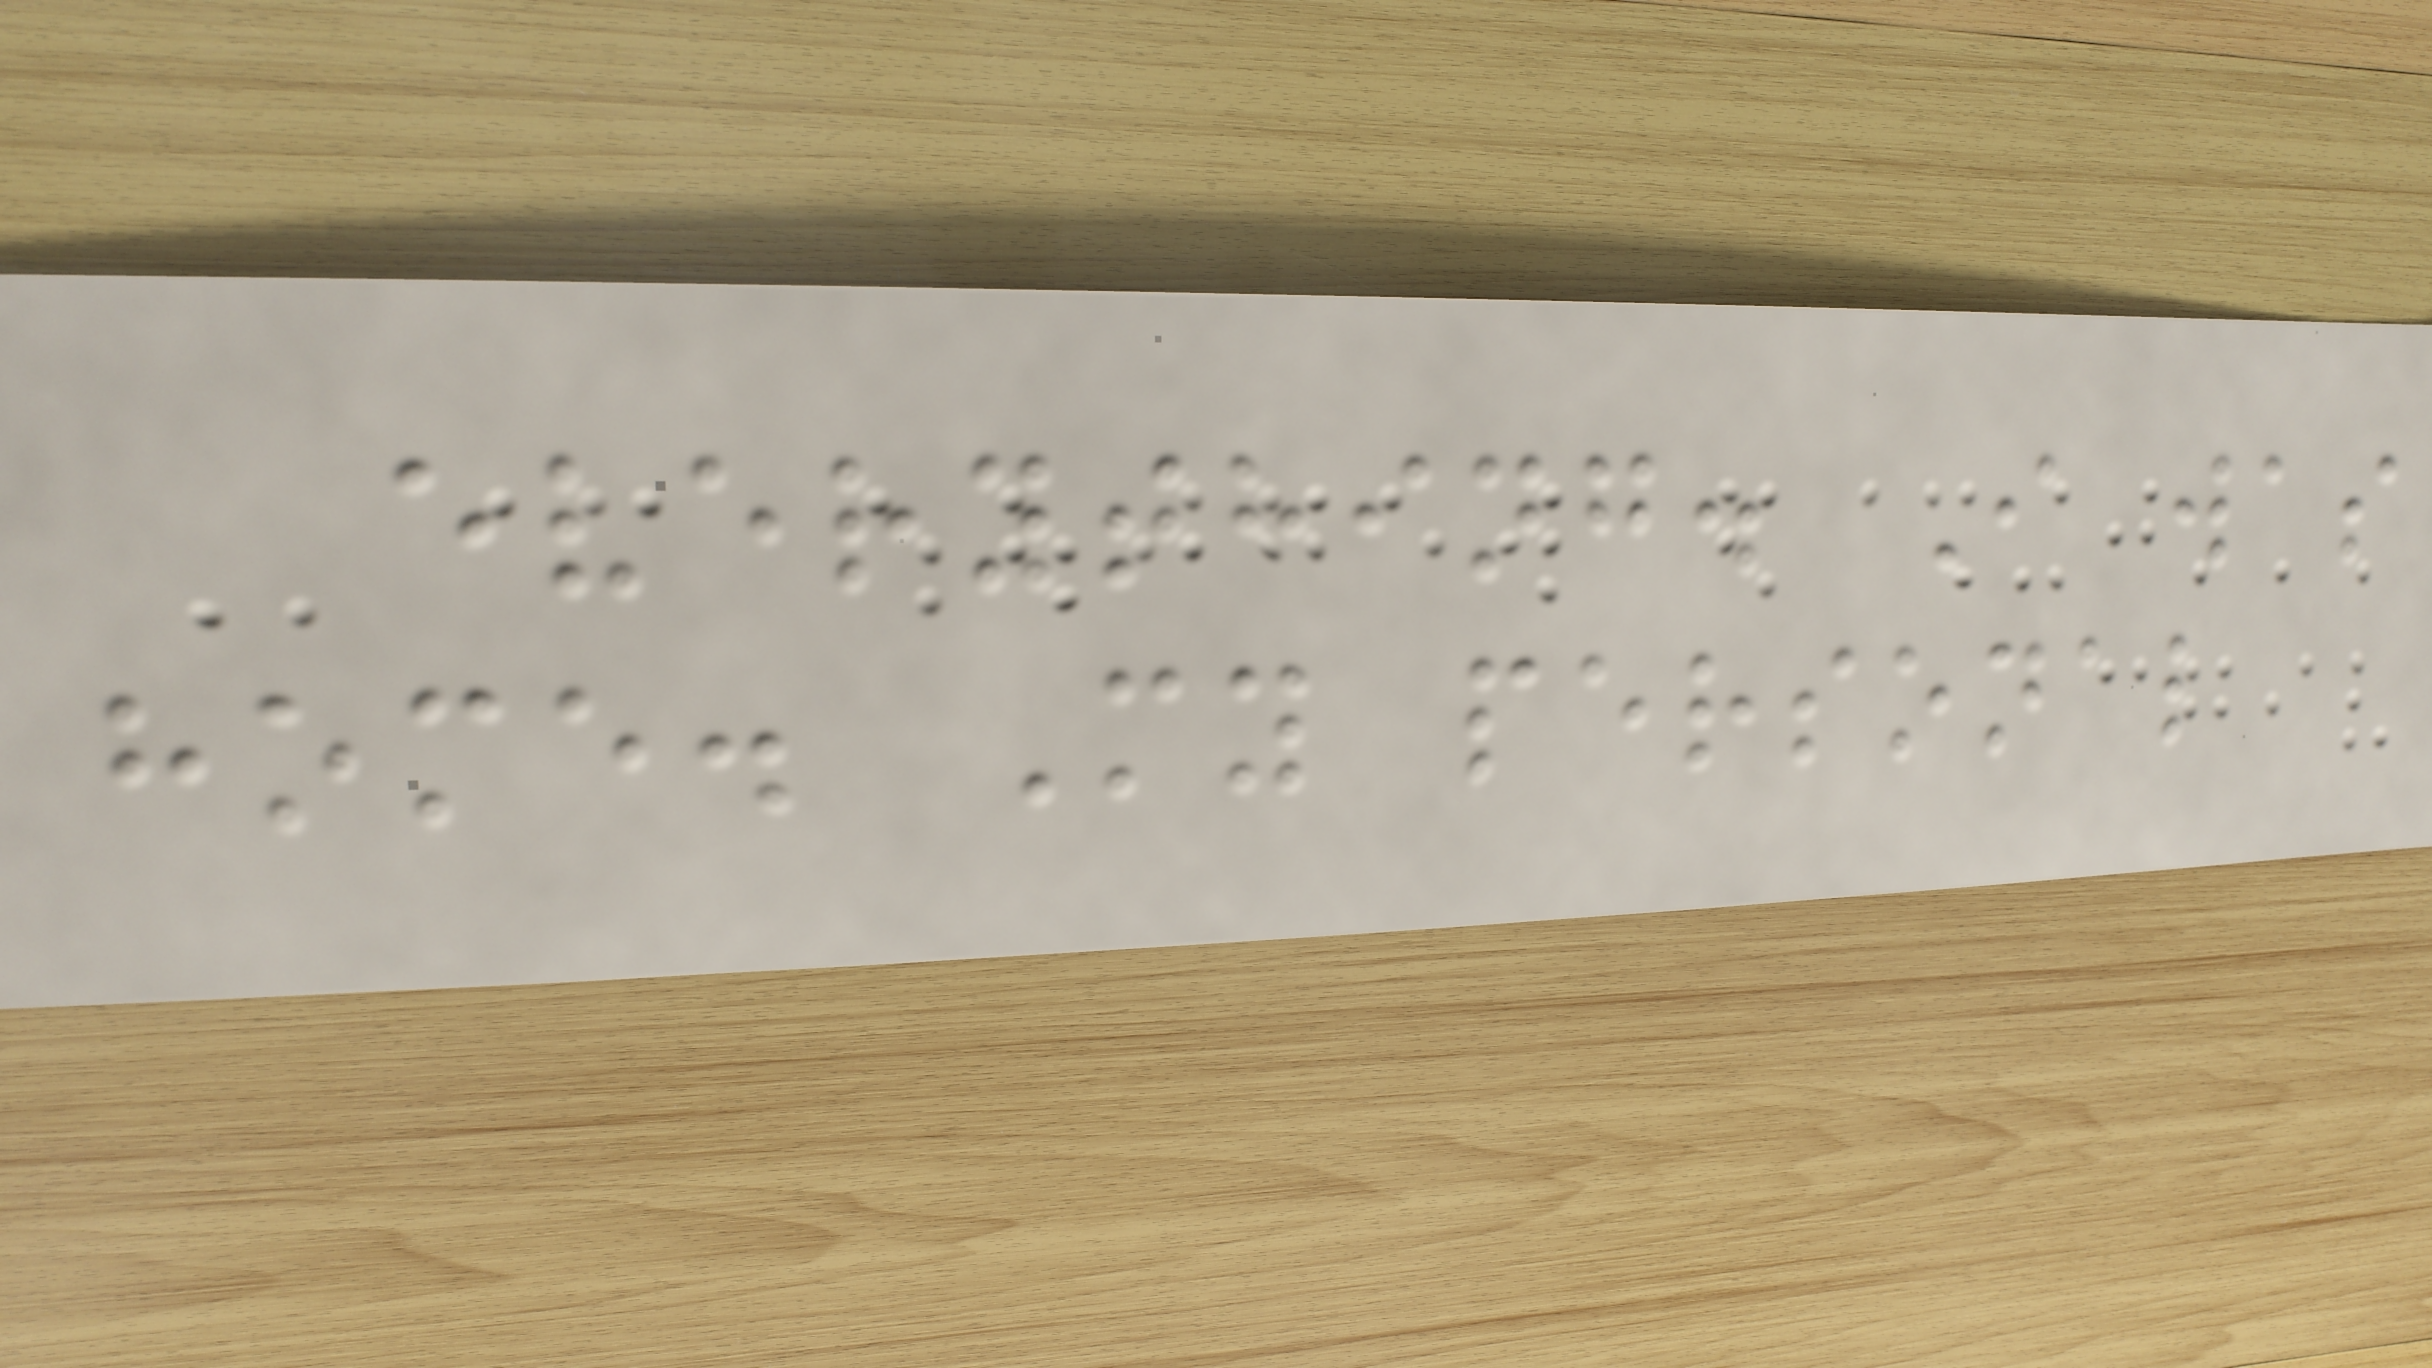everything. I was
home. My personal
